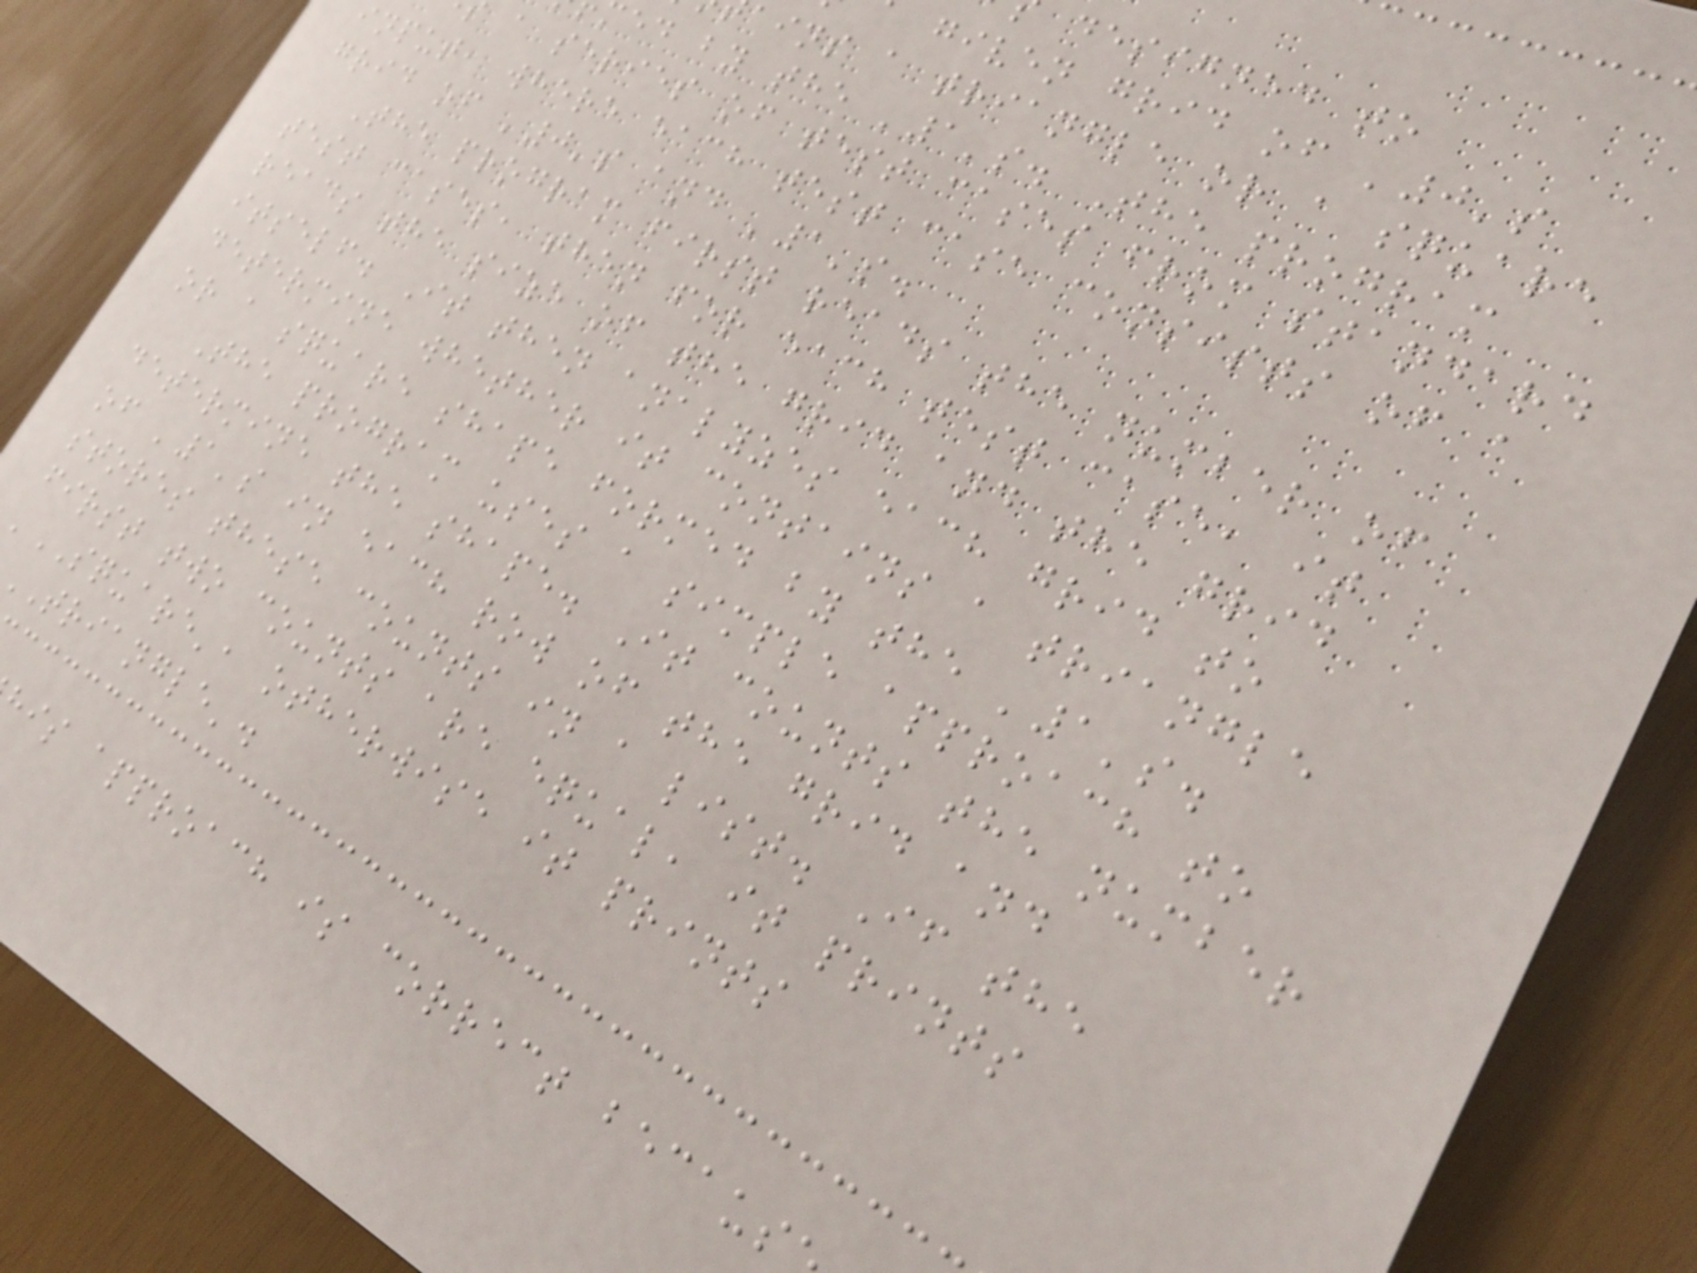designed to
given grid of '0's
ains a triangle or a square
ed by the '1's. The program
a series of test cases from standard
input, where each test case consists of a
grid of '0's and '1's.
The program first reads the number of
test cases, then for each test case, it
reads the size of the grid and the grid
itself. It then analyzes each grid to
determine whether it contains a triangle
or a square shape formed by the '1's.
The program uses a simple approach to
determine the shape. It counts the number
of '1's in each row of the grid and
stores these counts in a list. If the
first two counts are equal, it prints
'SQUARE', otherwise it prints
TRIANGLE'.
is approach is correct becaus
